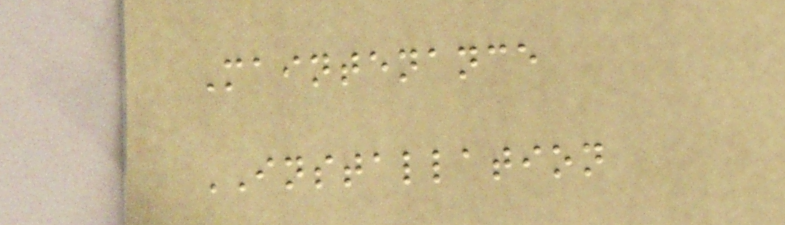Maintenance
INSTALLATION
